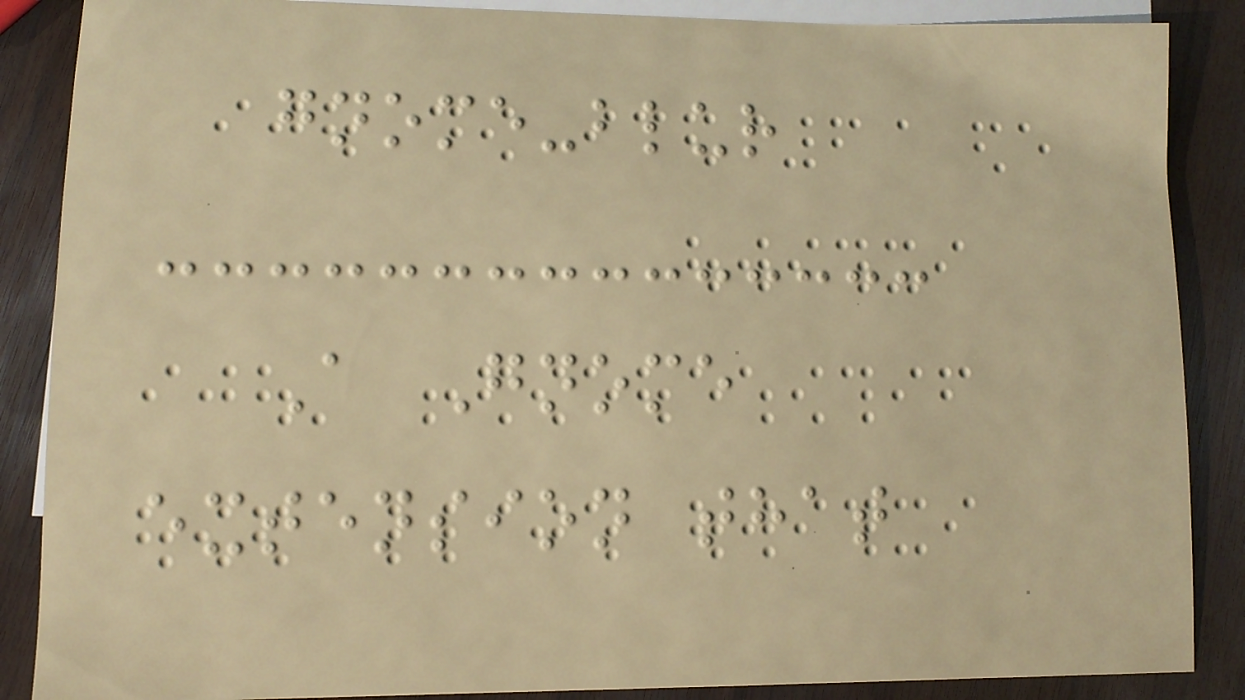gnome-blur
A Gnome
extension that
